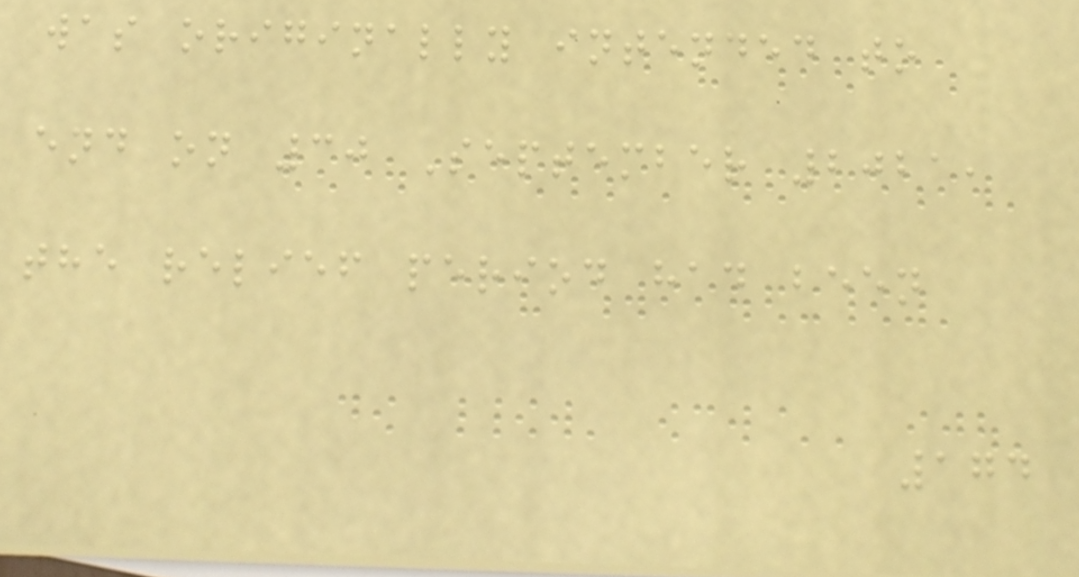was originally intended to
end on 30 September 2021,
the relief period had been
174
